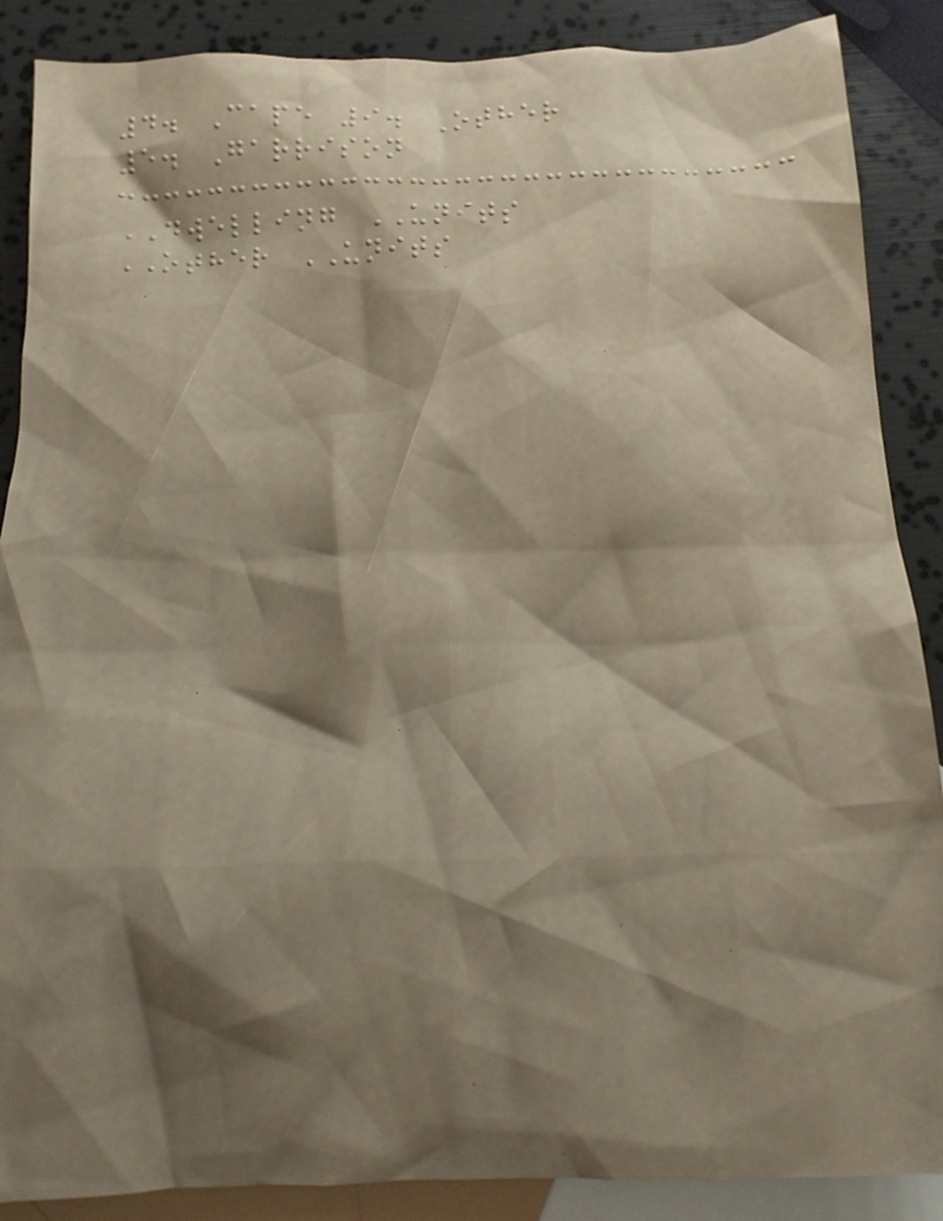4. Cape 9. Other
5. Garrison
DWELLING UNITS
OTHER UNITS
